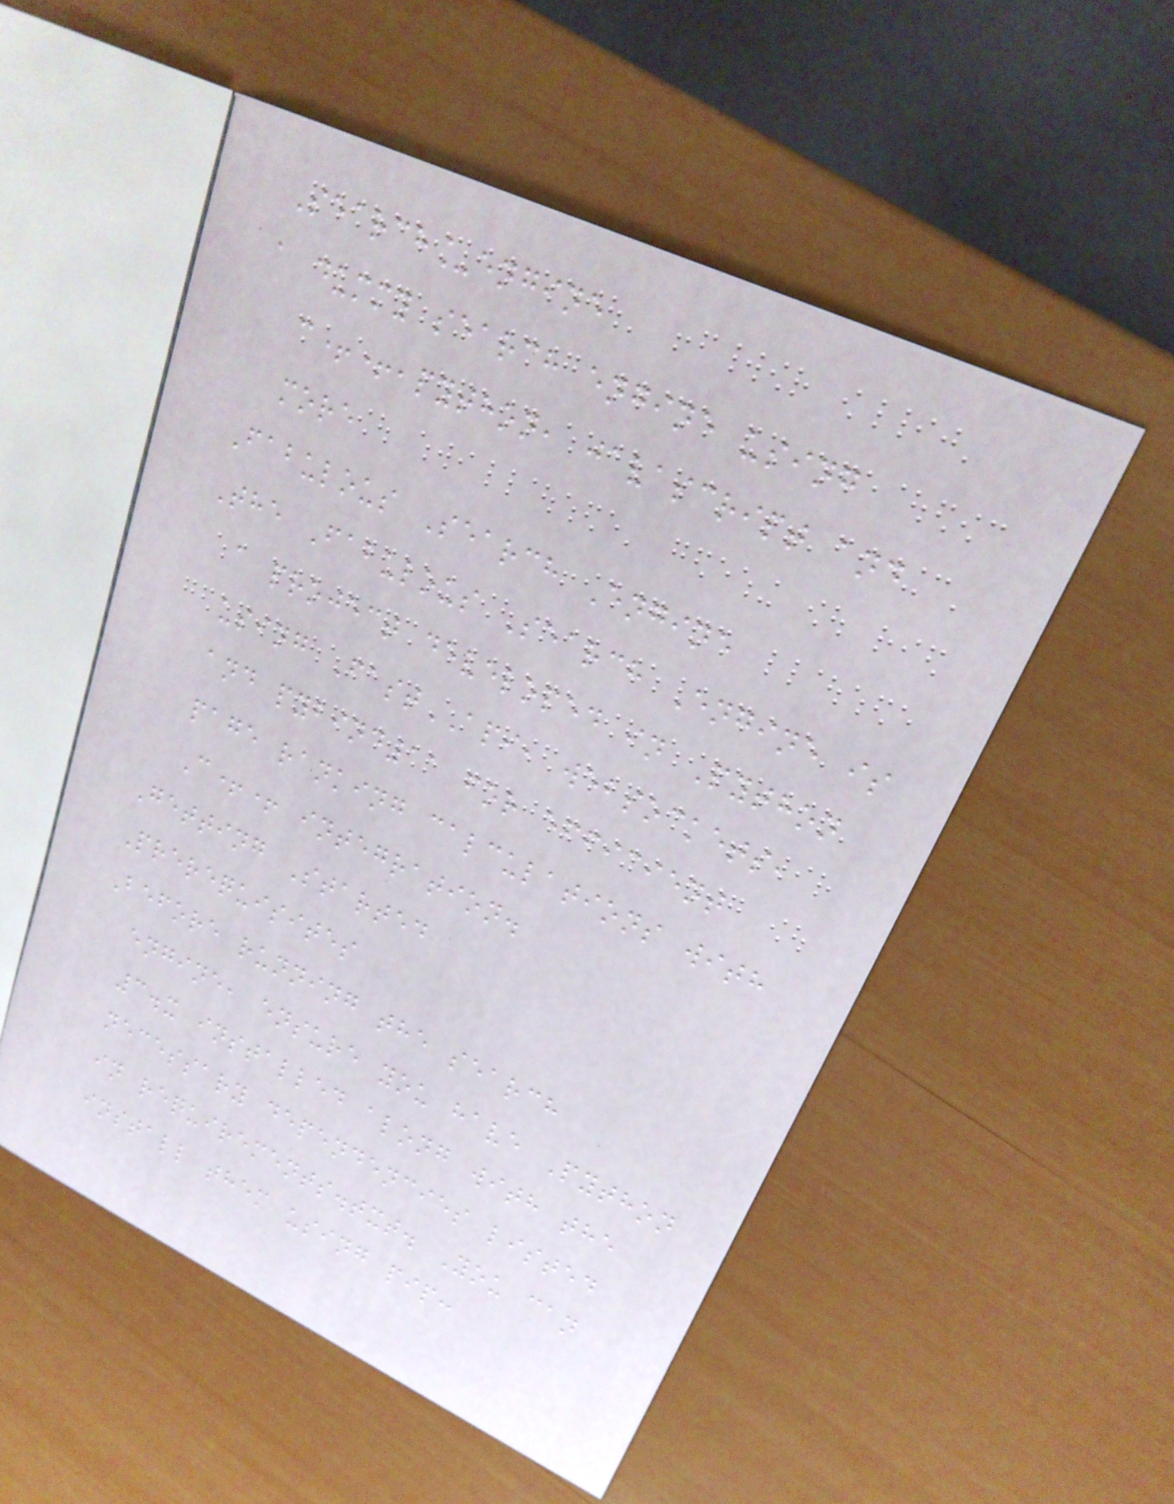Search_engine
a dummy search engine using
c++,python, javascript and
more
Fabulous Search Engine
The Fabulous Search Engine is
a project developed in Python
using FastAPI, websockets,
and pybind11 for efficient
page ranking calculations with
C++ integration.
Getting Started
Prerequisites
Before running the search
engine, ensure you have Python
3.x installed along with the
necessary dependencies listed
in requirements.txt. You can
install them using pip:
